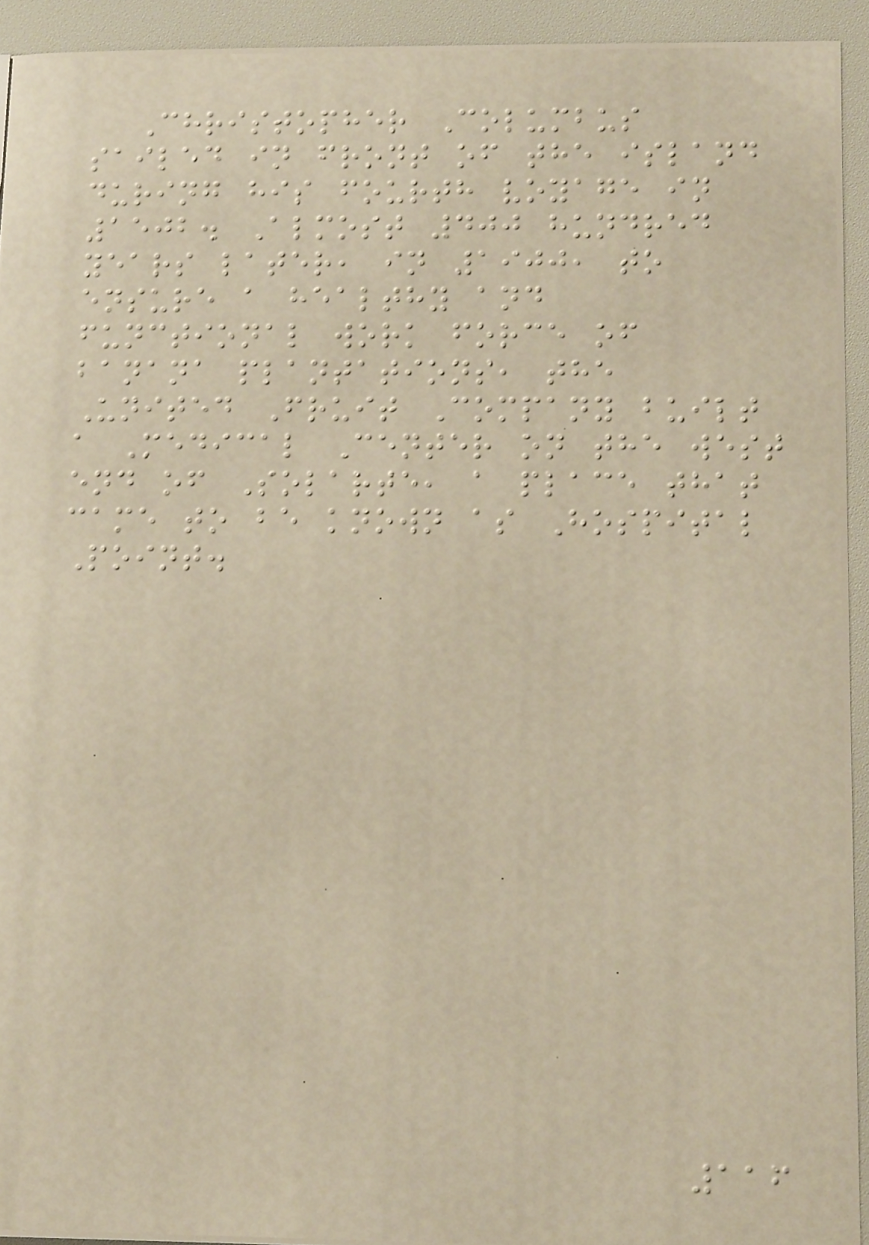Christopher Columbus
sailed in front of the island
during his fourth voyage in
1502. Almost 400 hundred
years later, in 1900, to
ensure a healthy and
functional work force of
banana plantations, the
United Fruit Company built
a Medical Center on the west
end of Solarte, a place that
came to be known as Hospital
Point.
116
